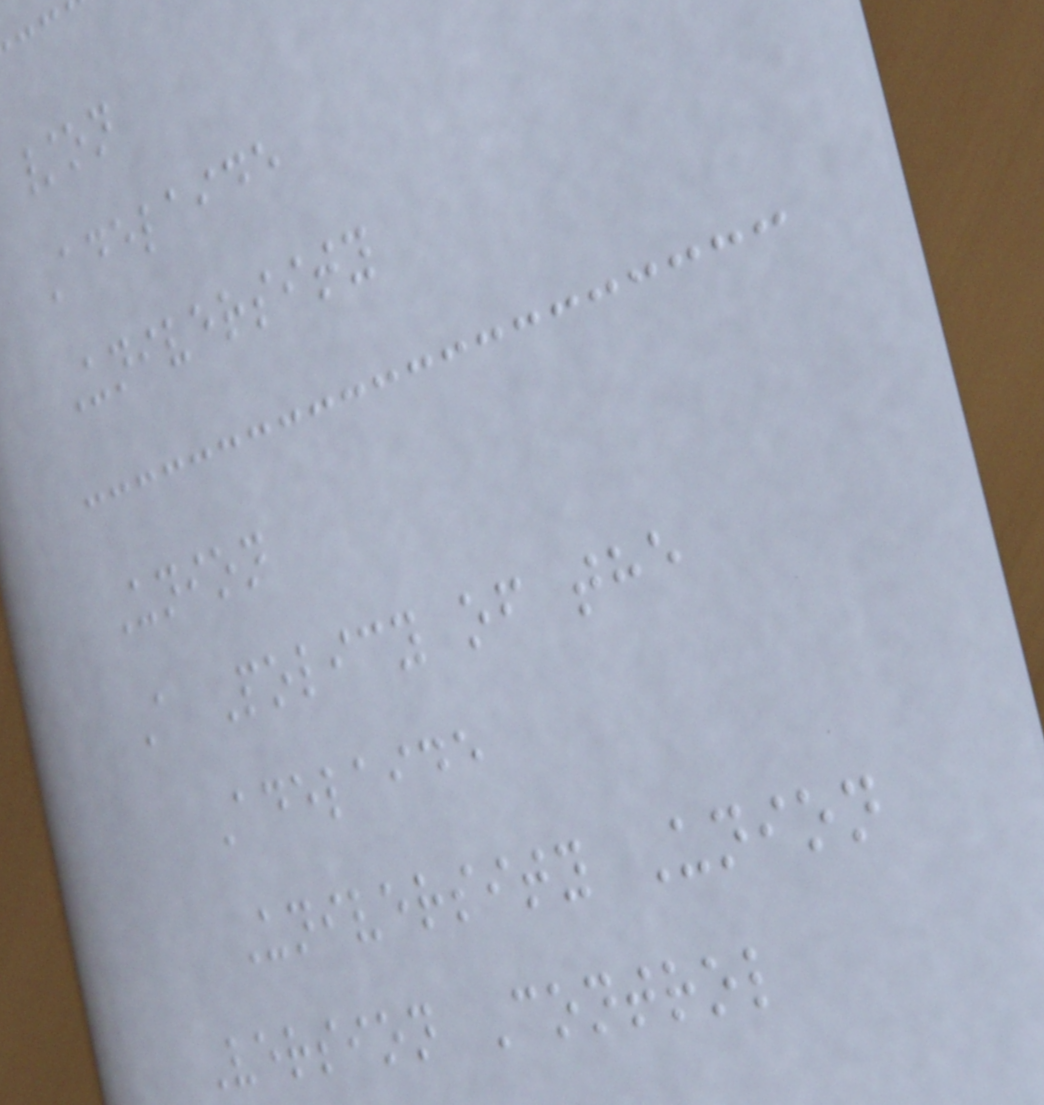/on
Adelaide
University
Union
A Policy of the
Adelaide
University Union
Version Control
